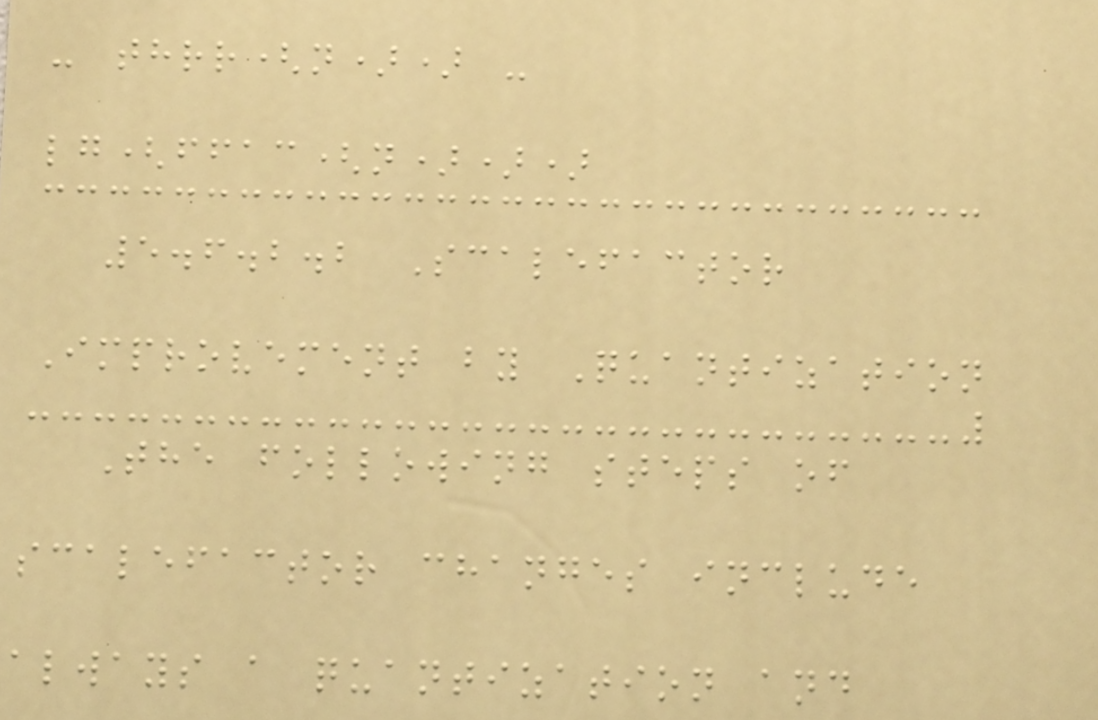- thrr(n)) -
lg(ffac(n)))
5.6.2.2 Scalefactor
Improvement by Quantization
The following steps of
scalefactor changes include
always a quantization and
